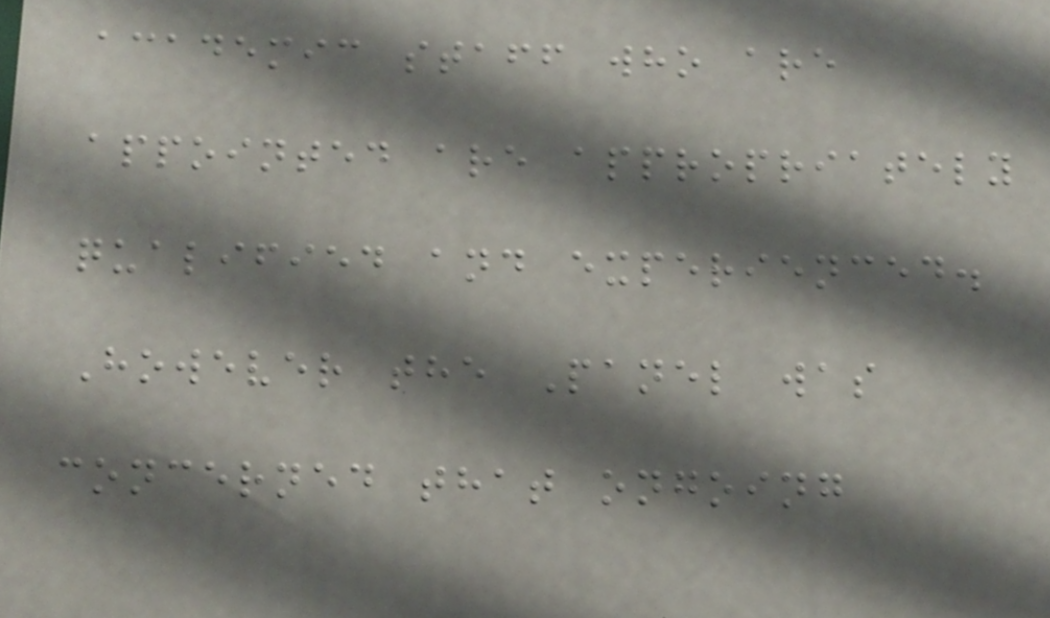academic staff who are
appointed are appropriately
qualified and experienced.
However the Panel was
concerned that ongoing
